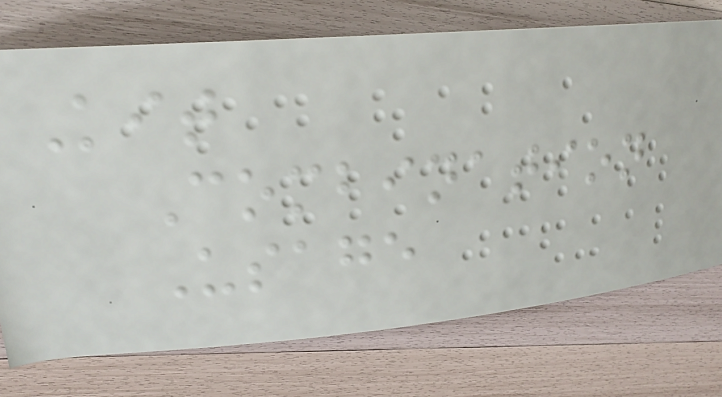Kit
Combination
Usage
